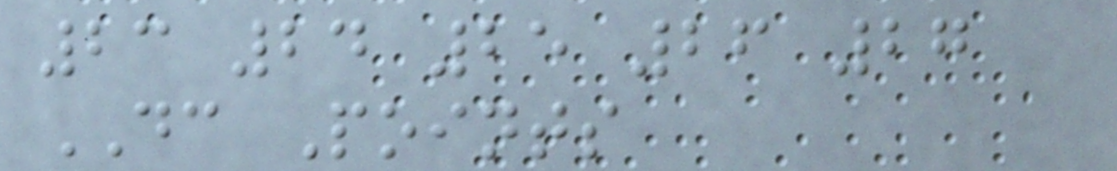23 24 25 26 27
DC Points
